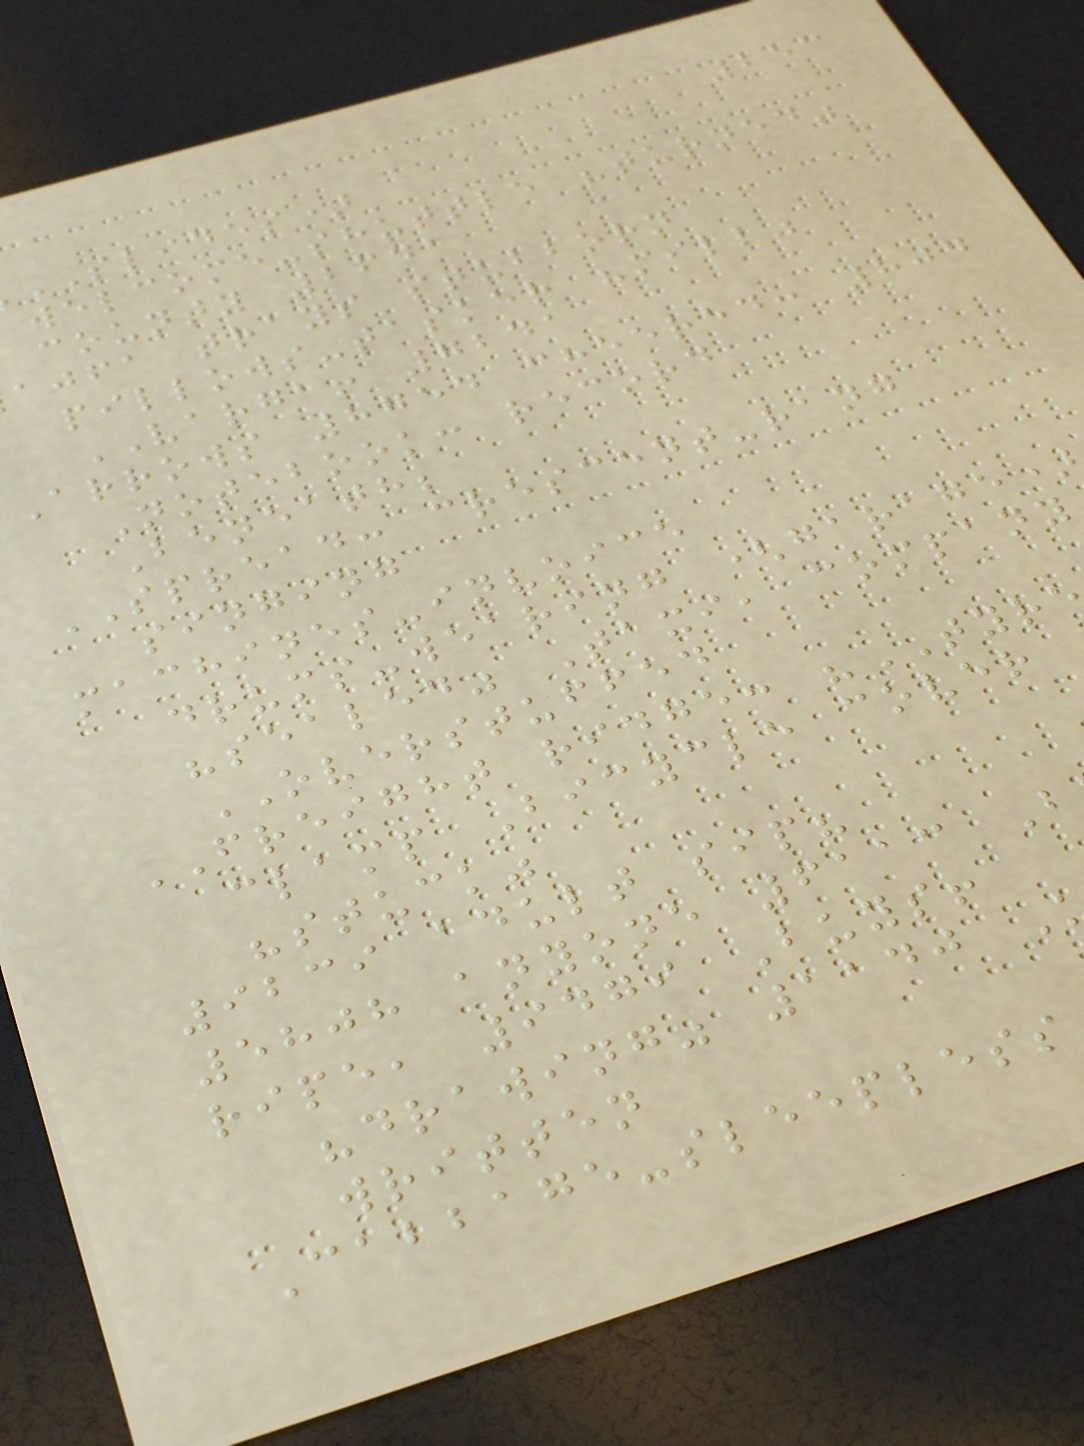253
SLIDES)
welcome-shuttle "turned"
county 2641
ajfa trays stubborn
pillows-tasker "mill"
VARGA! 7241
Arrows 8754 cheered: 804
Notebook: record
Beneath;
SPREAD: crescent-rang
singing
machines-invoice
drums-wearing (garage)
"sealed" Taxi, company
OVERSTUFFED
FREIGHT ridge: "TYR
clamp Bicycle cover
"stuck"
9239 adult sip?
5808 anyone 6113 B
ripe, 9479 Buys!
"drawing" 1140
written
Cabbage-sleepless
